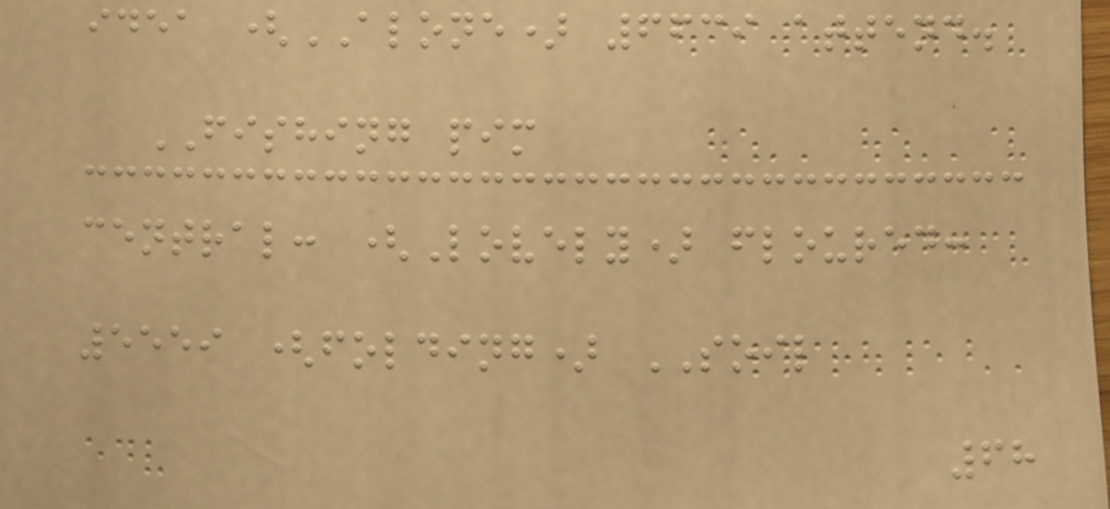idea (ALONE) 6639 attend.
FISHING pim
central: (Lovely) floured:
5559 (folding) SOIL
68
